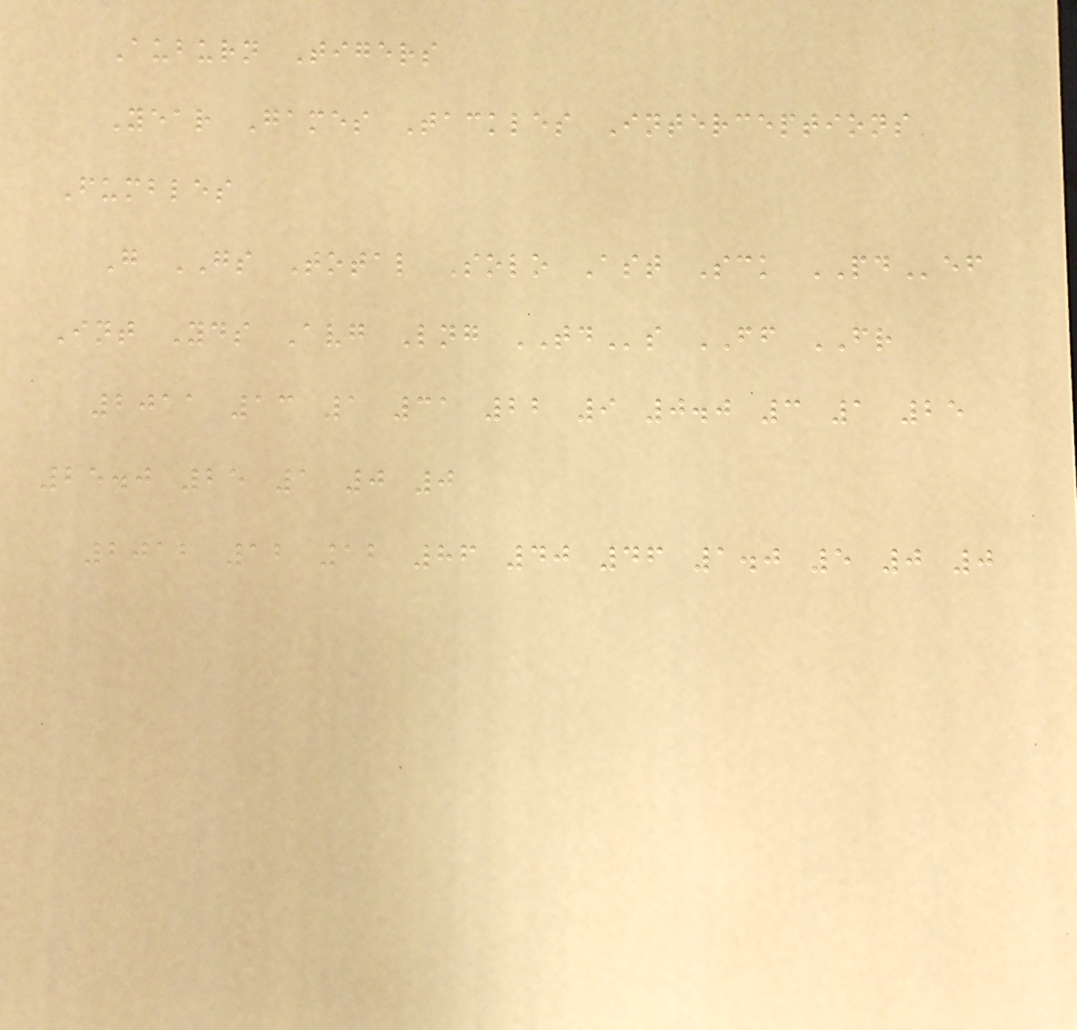Auburn Tigers
Year Games Tackles Interceptions
Fumbles
G GS Total Solo Ast Sck PDef
Int Yds Avg Lng TDs FF FR
2011 13 1 31 22 9 0.0 3 1 25
25.0 25 1 0 0
2012 12 12 86 40 46 1.0 5 0 0
